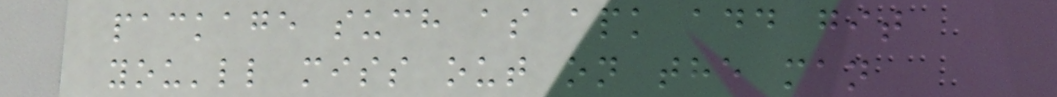package such as apk add git
you'll miss out on the man
